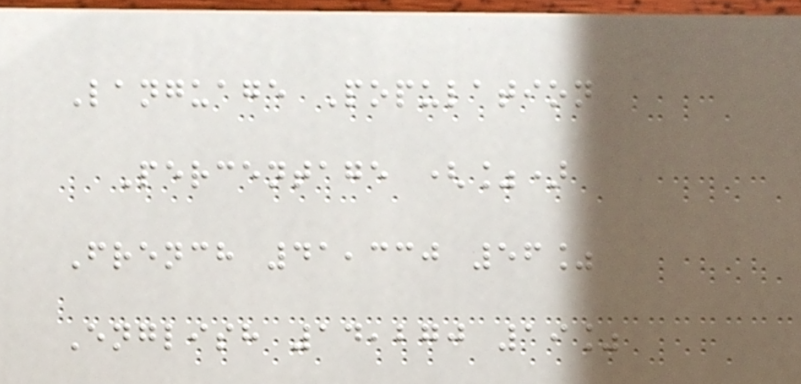Language Population
Percentage (%)
French 41,330 56%
English 14,270 19%
